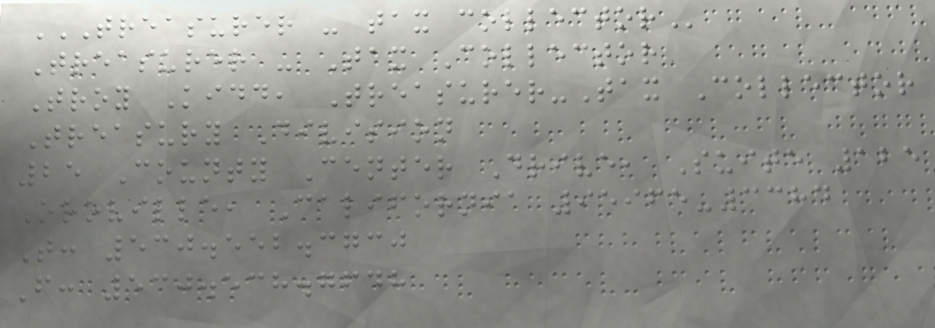TREASURER - TAX COLLECTOR
Treasurer - Tax Collector
Troy Kidd, Treasurer-Tax Collector
Treasury Division
25 County Center Drive, Suite 125
Oroville, California 95965-3384
T: 530.552.3730
F: 530.538.7648
